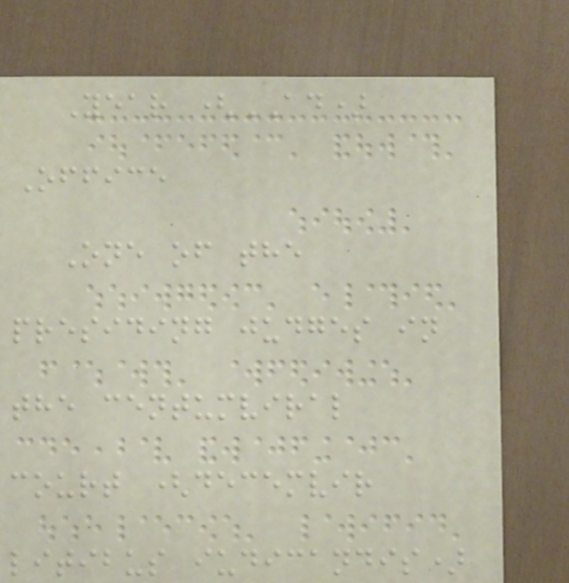Year (AD)
Office
One of the
presiding judges in
the centumviral
court (decemvir
litibus iudicandis)
